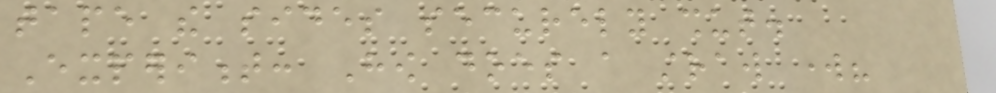tape the sides securely shut.
Experiment: How does a straw work?
